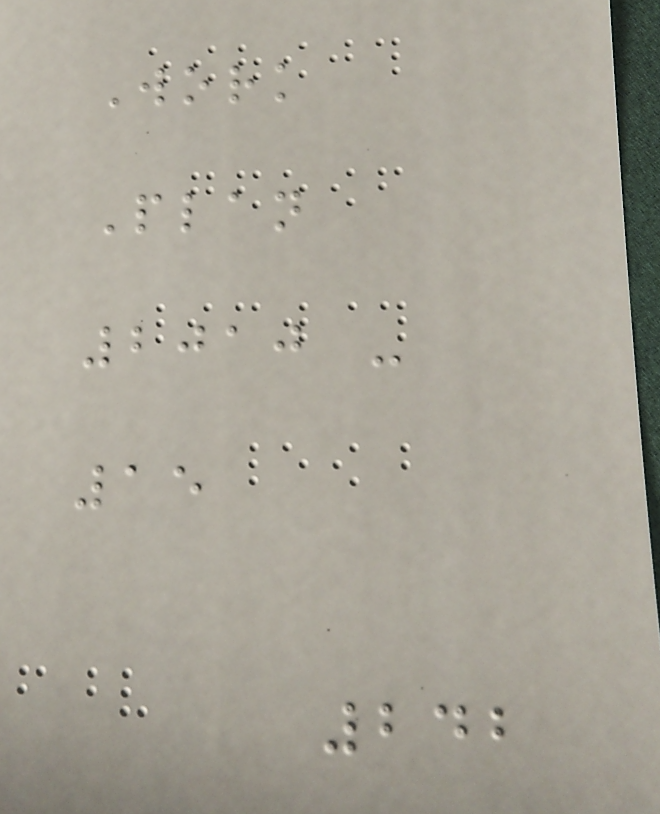Work
Plan
2010 -
15
242
